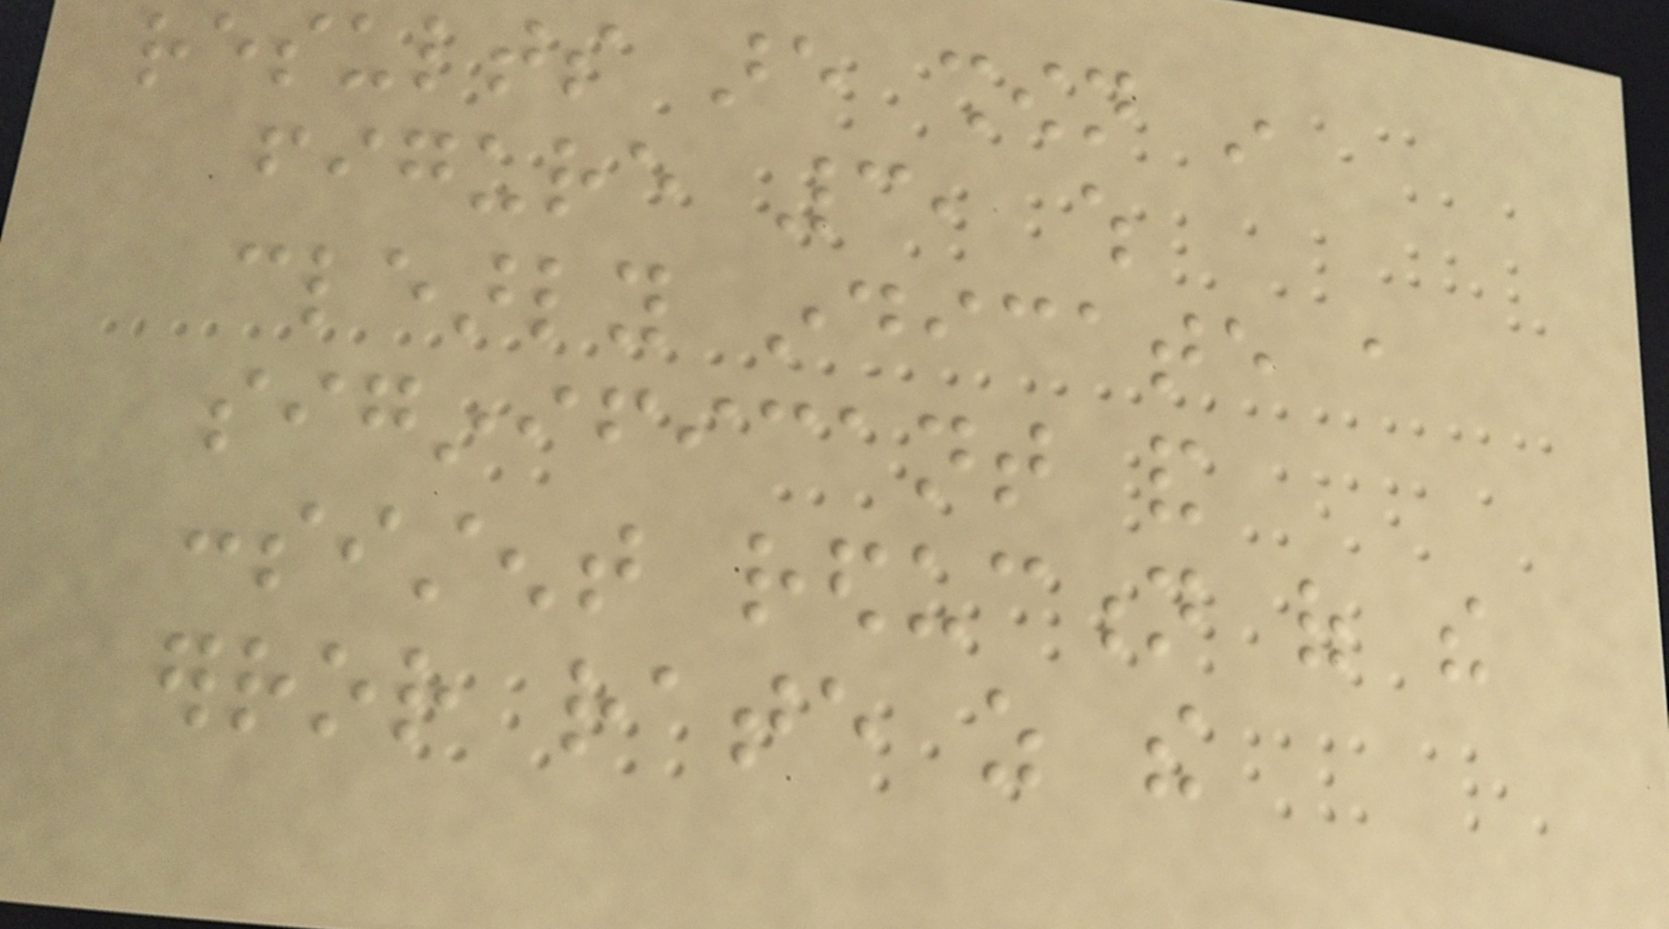results are shown in
figure 3, which
clearly indicate a
siginificant and
consistent reduction of the
error rate as the
